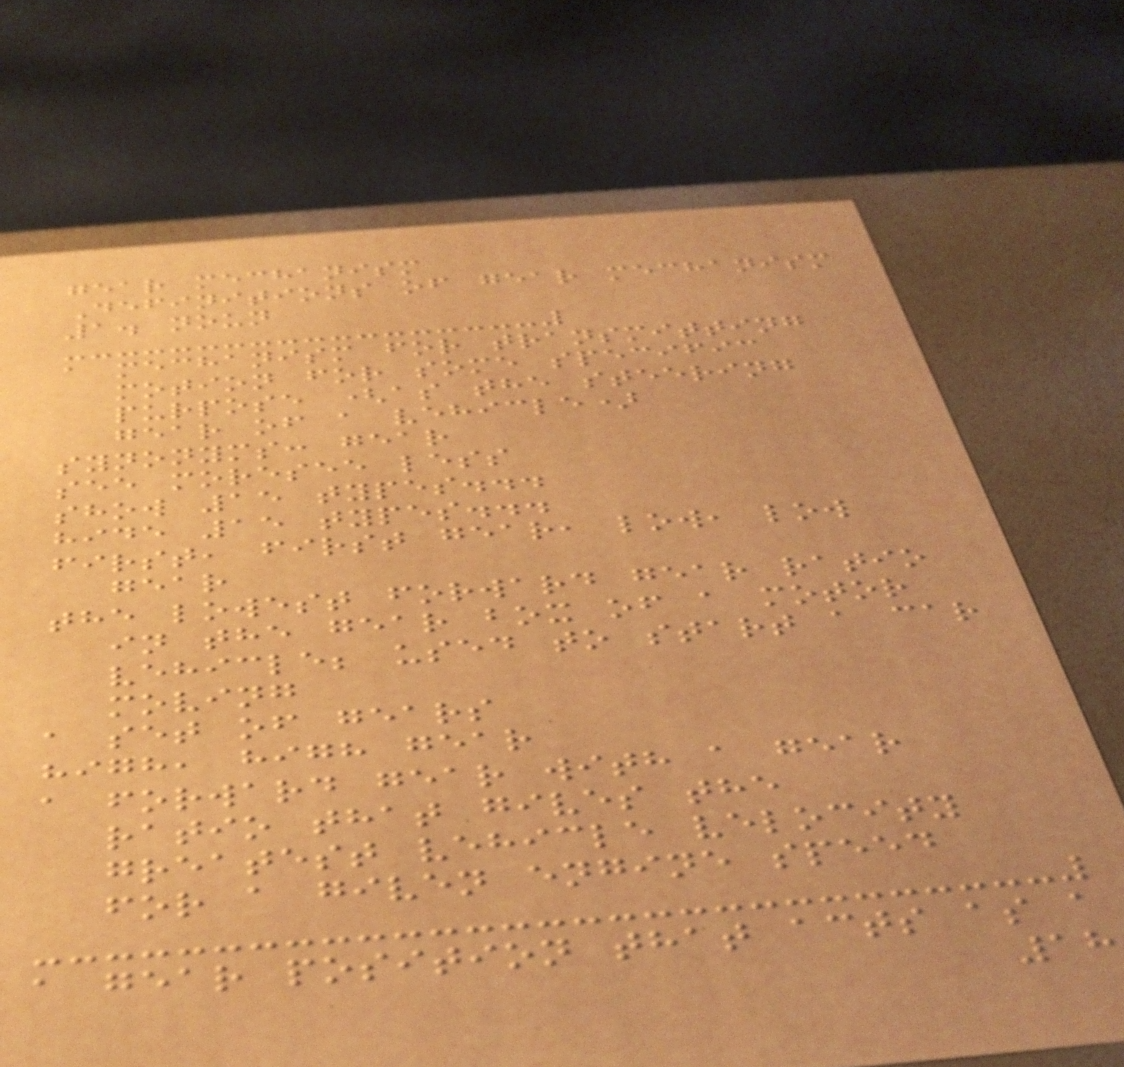gear mechanism
Definitions of gear mechanism
1. noun
a mechanism for transmitting
motion for some specific
purpose (as the steering
gear of a vehicle)
synonyms: gear
see moresee less
show 15 types...
hide 15 types...
first, first gear, low, low
gear
the lowest forward gear ratio
in the gear box of a motor
vehicle; used to start a car
moving
a set of gears
high, high gear
a forward gear with a gear
ratio that gives the
greatest vehicle velocity
for a given engine speed
a gear position that acts as a
18
